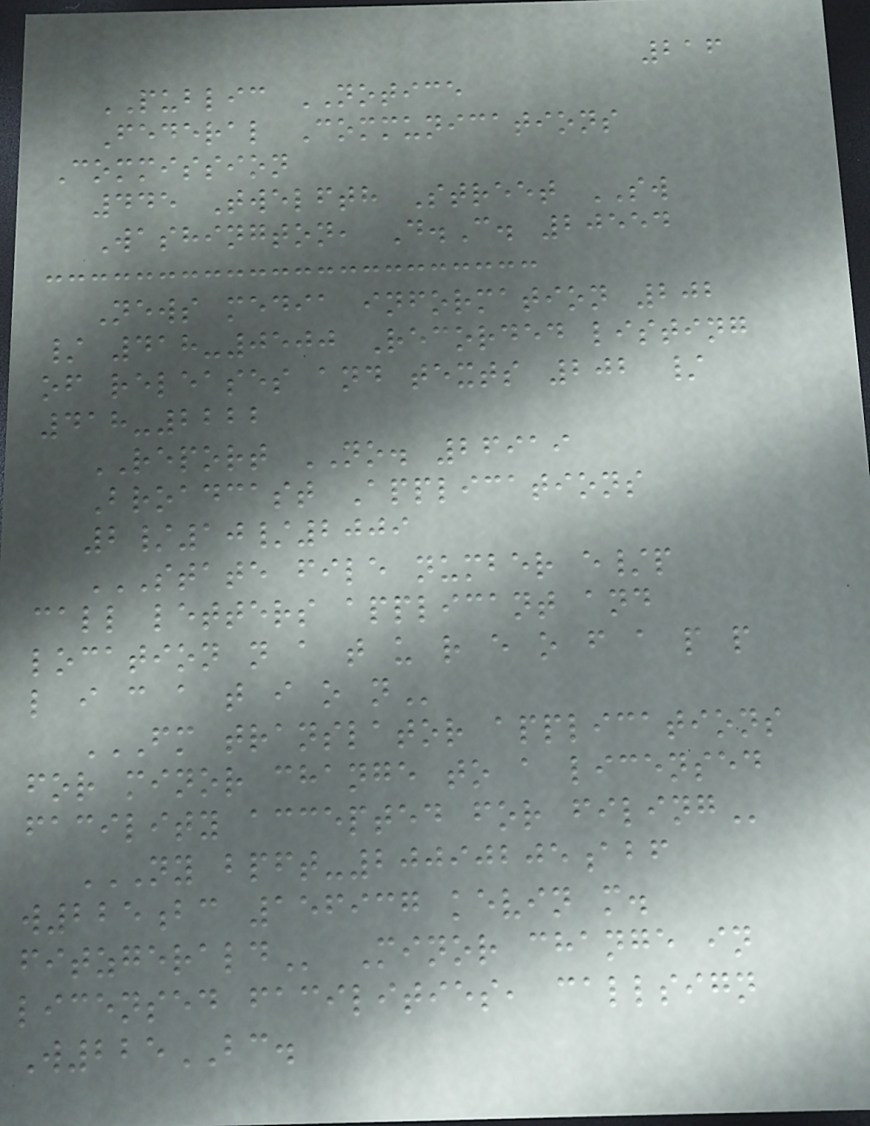216
PUBLIC NOTICE
Federal Communications
Commission
445 Twelfth Street SW
Washington, D.C. 20554
News media information 202
/ 418-0500 Recorded listing
of releases and texts 202 /
418-2222
REPORT NO. 26919
Broadcast Applications
2/10/2009
STATE FILE NUMBER E/P
CALL LETTERS APPLICANT AND
LOCATION N A T U R E O F A P P
L I C A T I O N
FM TRANSLATOR APPLICATIONS
FOR MINOR CHANGE TO A LICENSED
FACILITY ACCEPTED FOR FILING
NY BPFT-20090205ABF
W225BC 156937 KEVIN M.
FITZGERALD Minor change in
licensed facilities, callsign
W225BC.
